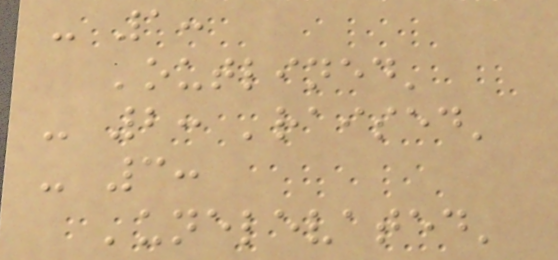- 1:
'outlined'
- 2: 'raised'
- 3:
'unelevated'
